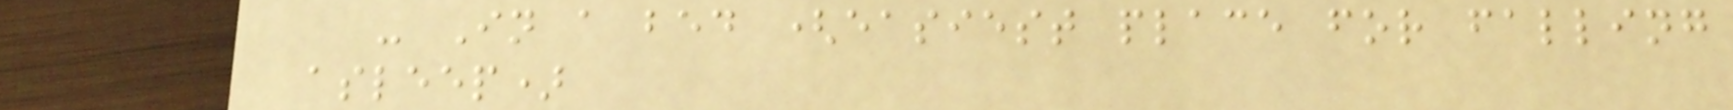- In a bed (easiest place for falling
asleep)
